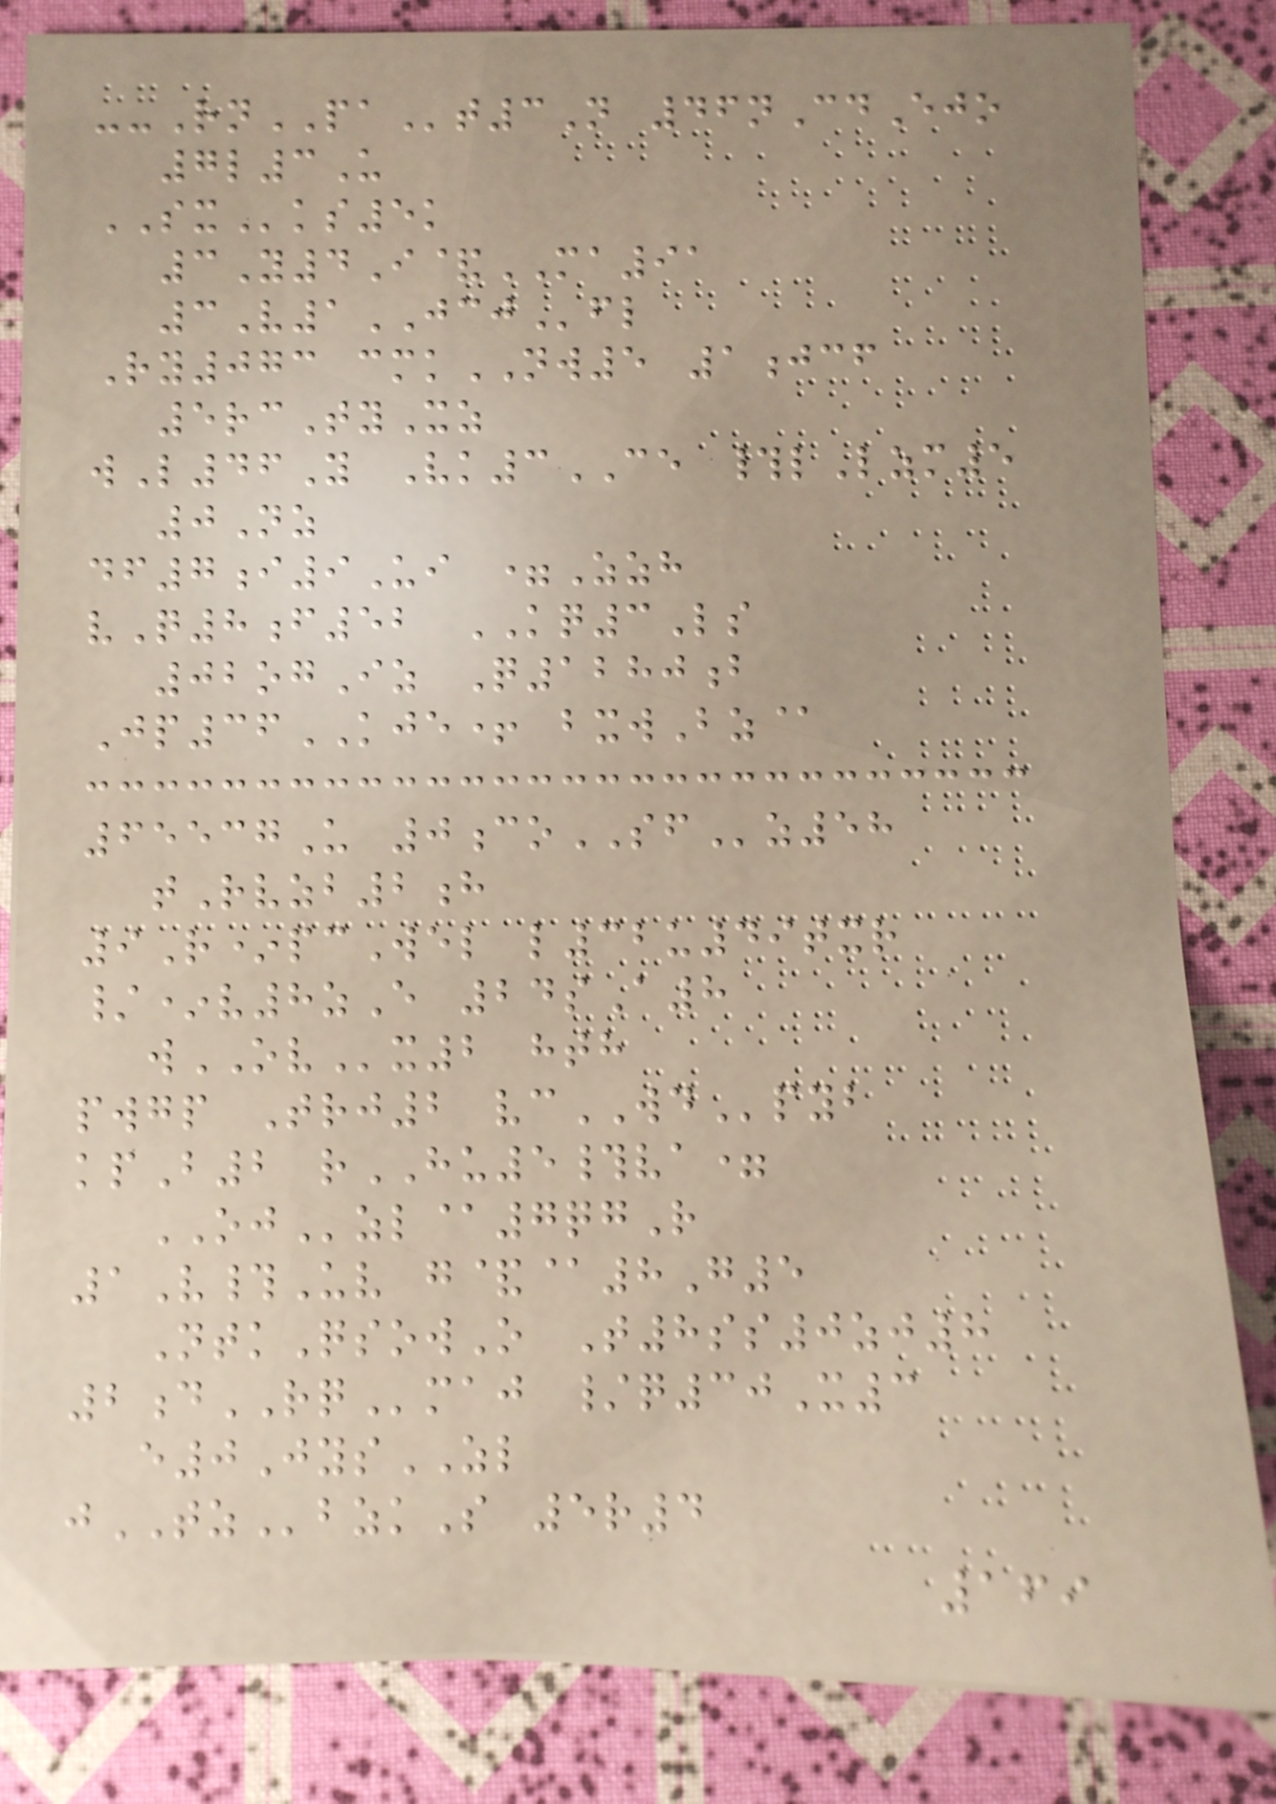--RnPAt3N 46nCdEjo
7l3U
SXks5k
3Y4I&MA91
3V1JCJfl
Ry073 cmkNW5 1jcf
5rcTyXz
wL46Y Vk3CE #lLzm5
0Nz
df7i9Ui =Zzh
vQ8f52 KQ3Ls
02ogIz Q1280b
Jp36KJE+ bxwBz@
65537U 0coSFz58
tRvzb2h
9R*pcWel l32u49txr
/*v8zE 24sA8
wOVx2 hth
pwgp Trj2 vcWDpyb
kpB2 rHU5#va=
OJzl@7qgR
1V#Uv g&@8G5
NtkQsowO T8ss0zj8
2dRQmaj /q30X3
e0JysZL
jTZbzkS 5r4
169
